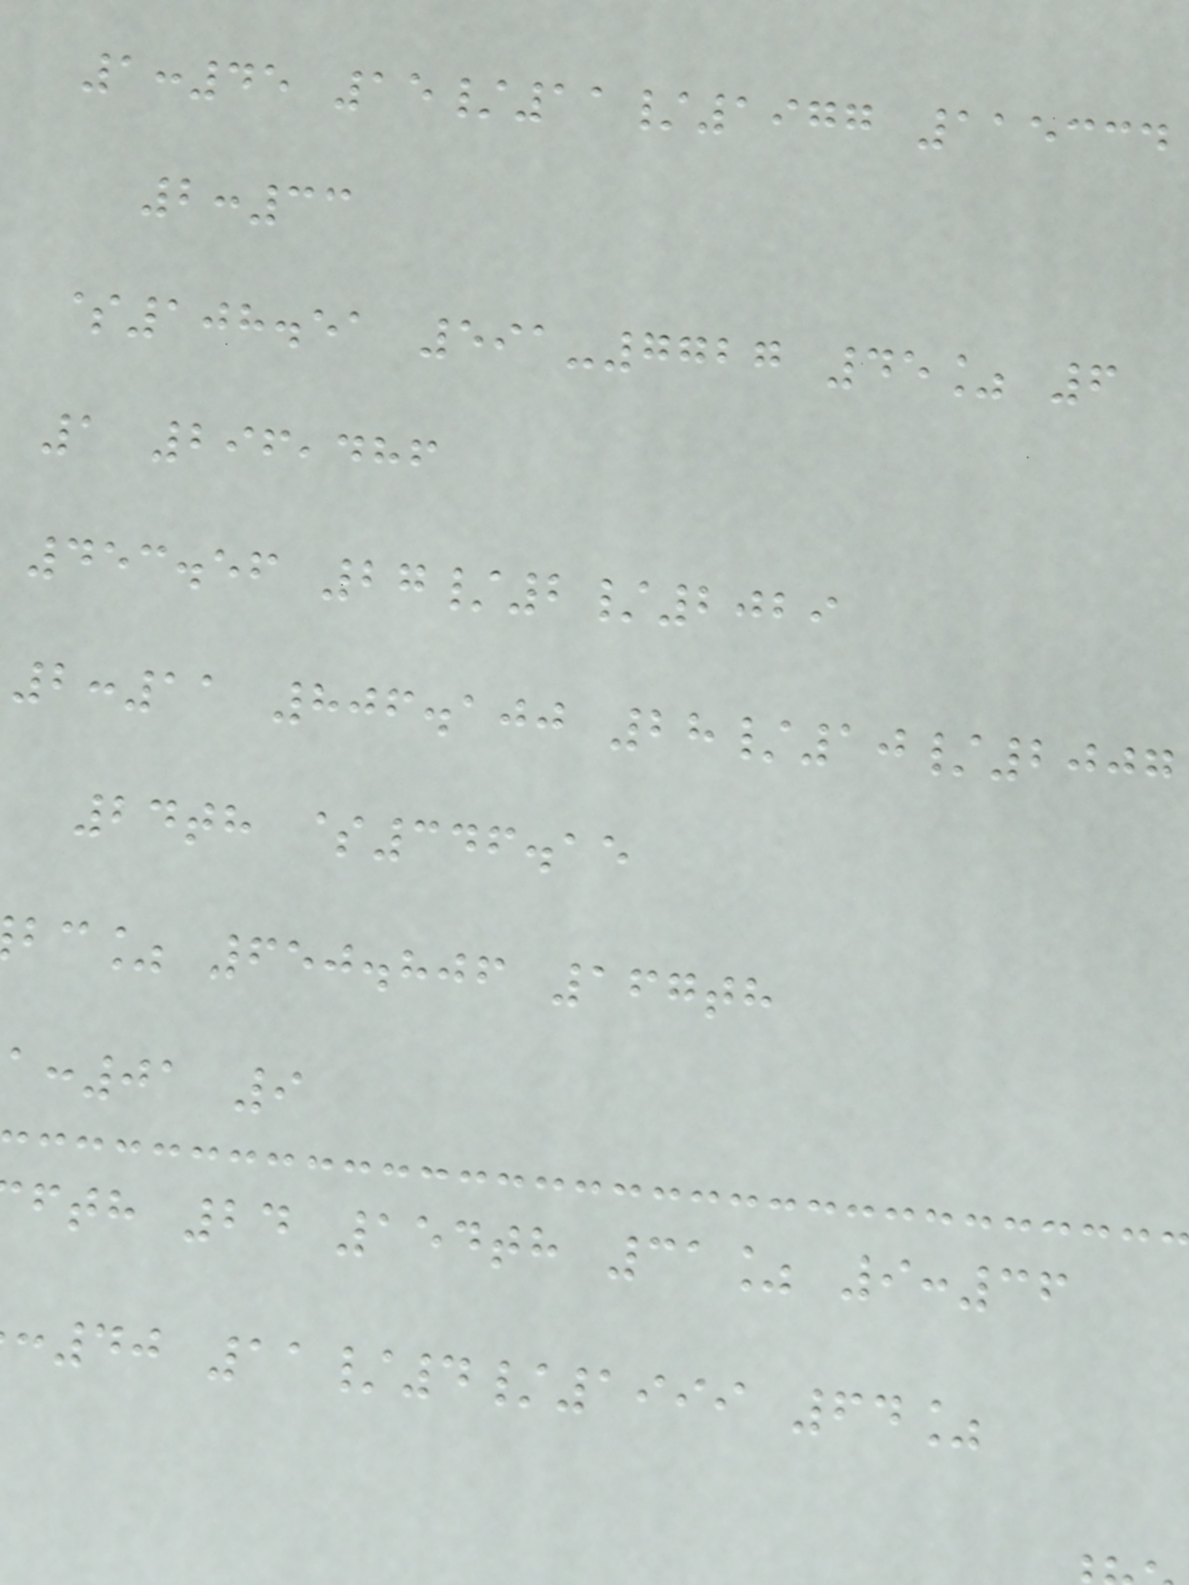1:45 15/11/1977 115334
2:33
$108.51 591-7727 45% 6
1 296,486
453.56 27/2/2029
2:11 806.100 28/10/2007
24th $346.15
bc% 650.806 167th
:01 9
fth 24 154th 31% 9:36
:40 11/4/1999 64%
